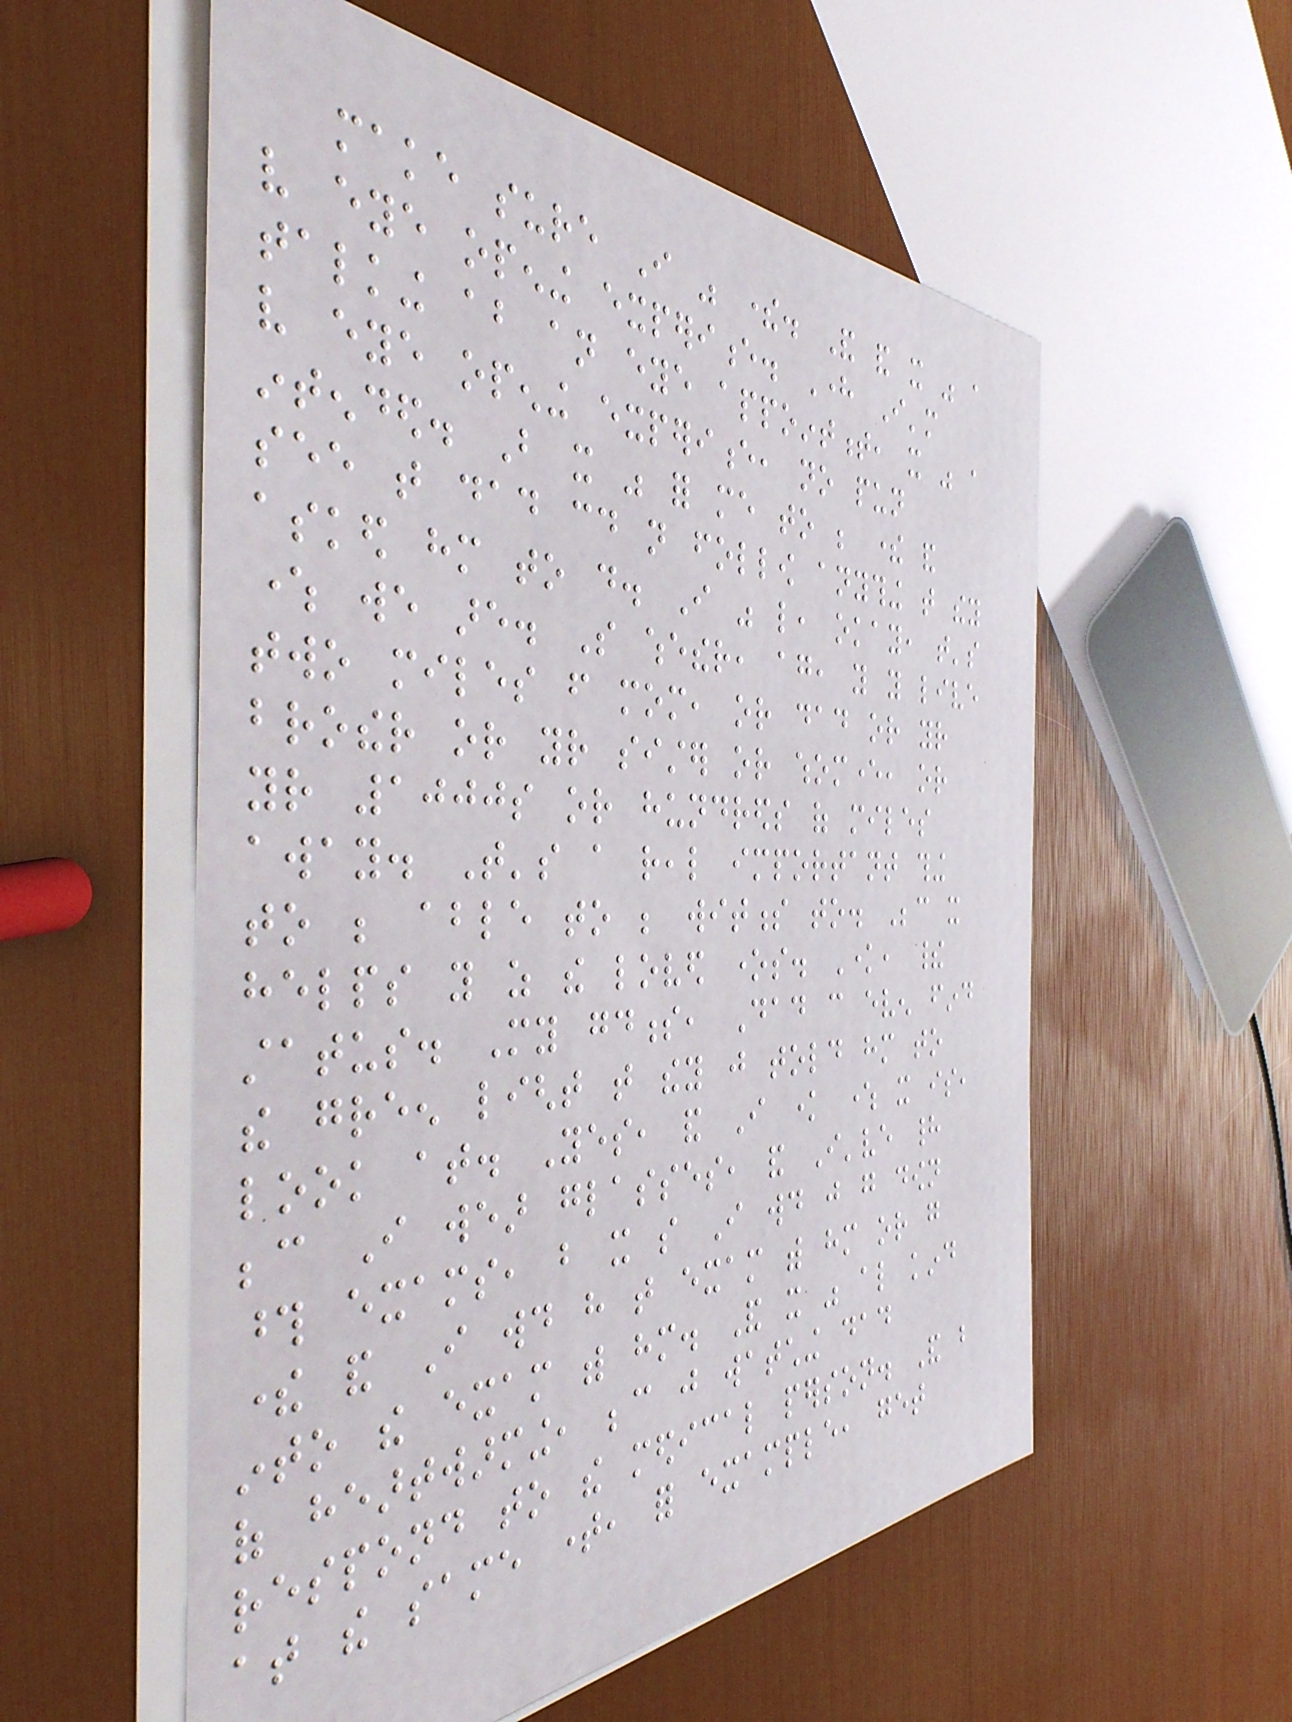make sure I was there. And and it was a
very eye opening experience. Here I'm
talking about an eye appointment, it was a
very eye opening experience, no pun
intended. But it was for me to be there and
see that dad could not follow anything that they
asked him to do. I was like, okay, that's
where we are. So whether, again, you you live
two miles from mom, or dad or your
brother or your sister or whomever, or
your 1000s or hundreds of miles
away. That's a real important thing
to be able to be witness to. Because it
helps you as the loved ones. Know, their
status. My goodness, Dad can even find
the green light that they just told him to
look at. Yes, and I know where it is,
because I wear glasses, and I've had
those exams, but it so I would just go down
there and I would have that exam with him or go
into the exam with him. And it was also kind
of heartwarming, because just watching dad
respond to the medical person. And but
at the same time, for example, get
